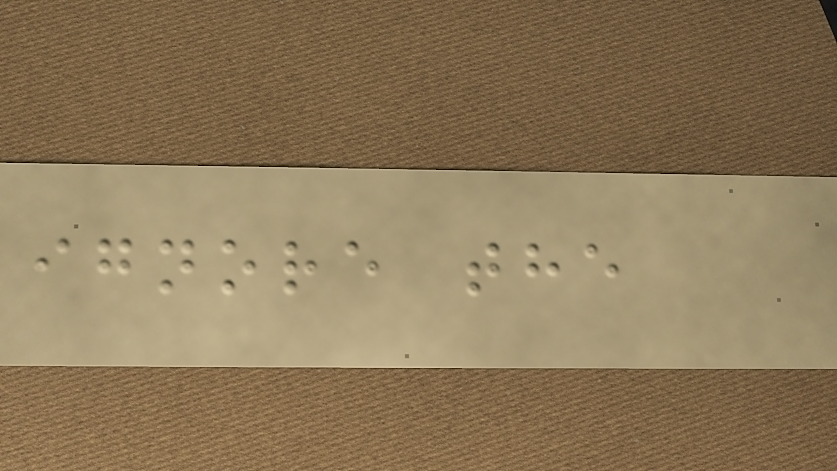ignore the
